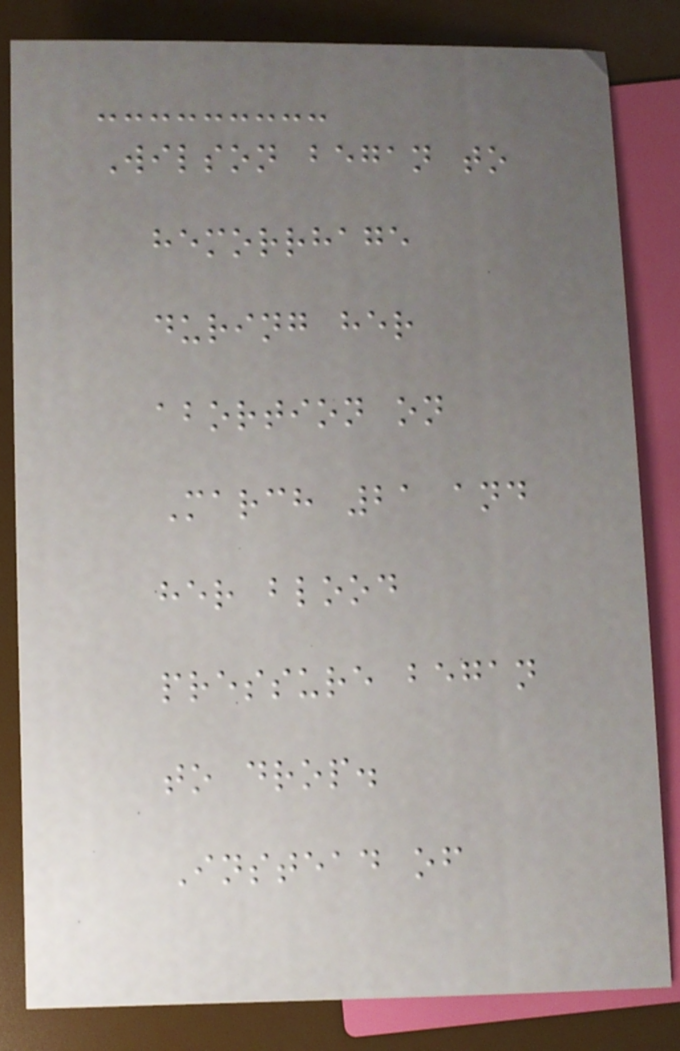Wilson began to
hemorrhage
during her
abortion on
March 21 and
her blood
pressure began
to drop.
Instead of
